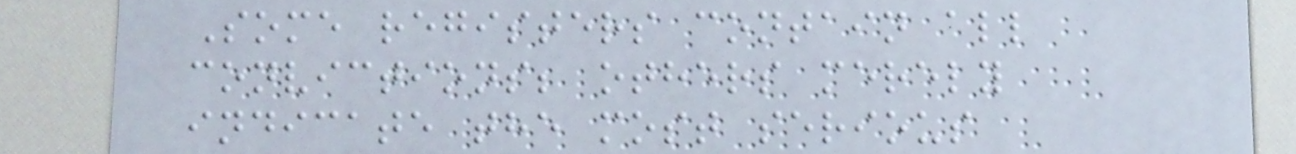Some registers contain all
convictions; others merely
indicate the most serious
